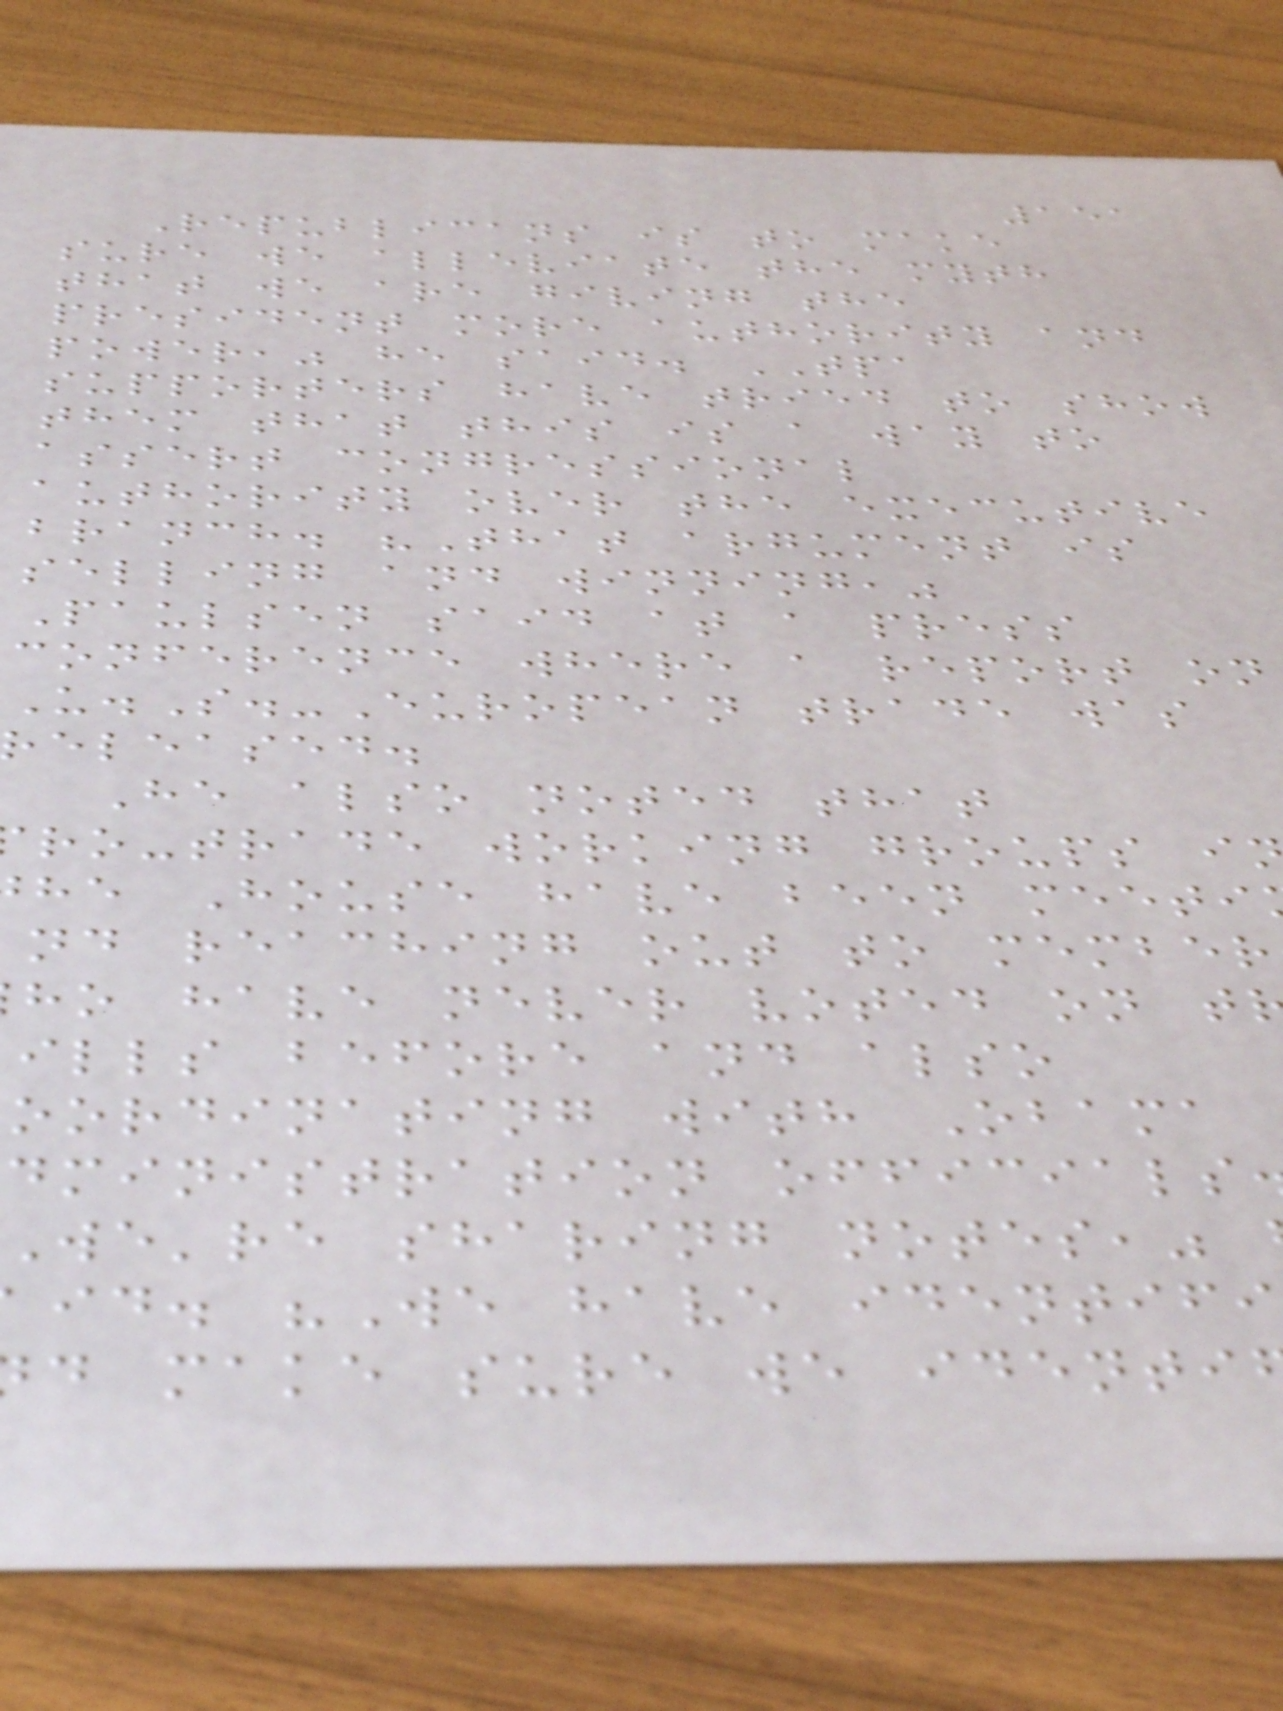151
Republicans is to make
sure we alleviate the myth
that we are giving the
president more authority and
power," he said. TPA
supporters have tried to show
them that this is a way to
assert congressional
authority over the executive
branch. "That argument is
selling and winning,"
Paulsen said at a press
conference where a report on
U.S.-European trade was
released.
He also noted that
ro-trade working groups i
he House have been meeti
nd reaching out to member
ho have never voted on t
ills before and also
oordinating with Obama
dministration officials
we're sharing notes,"
id. "We have identifi
d make sure we identi
